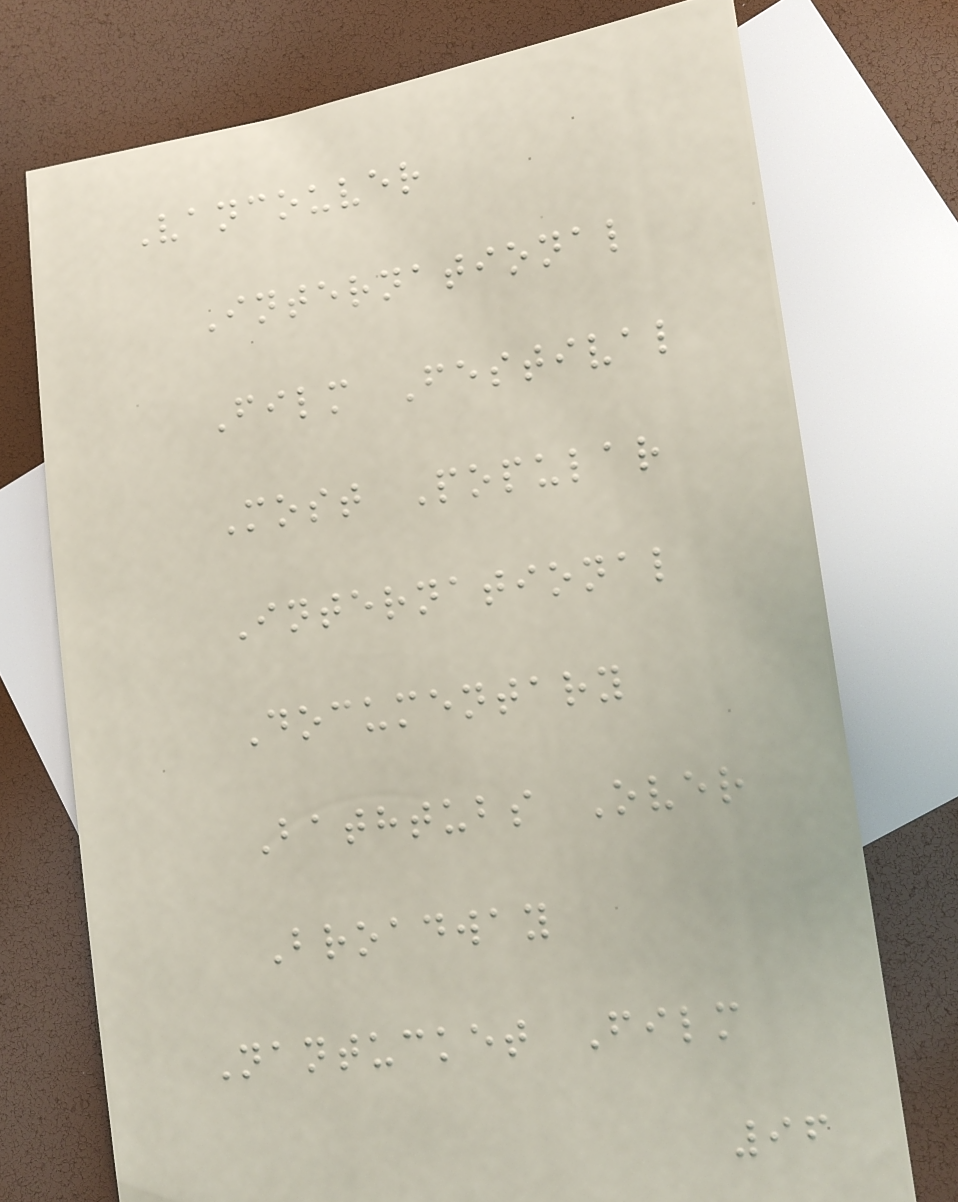Vancouver
International
Film Festival
Most Popular
International
Documentary
Bathtubs Over
Broadway
Nantucket Film
96
